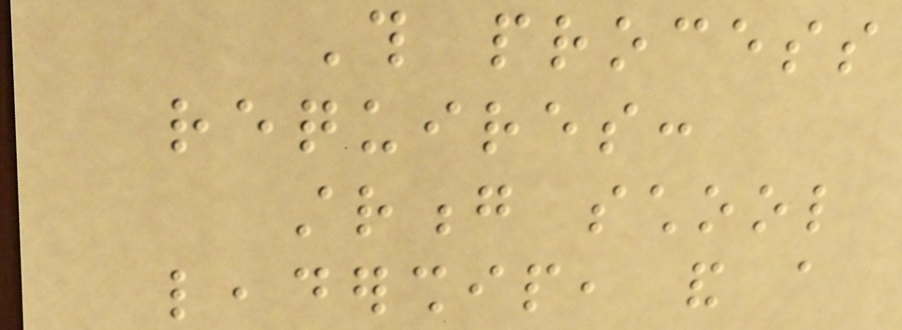This process
requires:
strong school
leadership, and a
